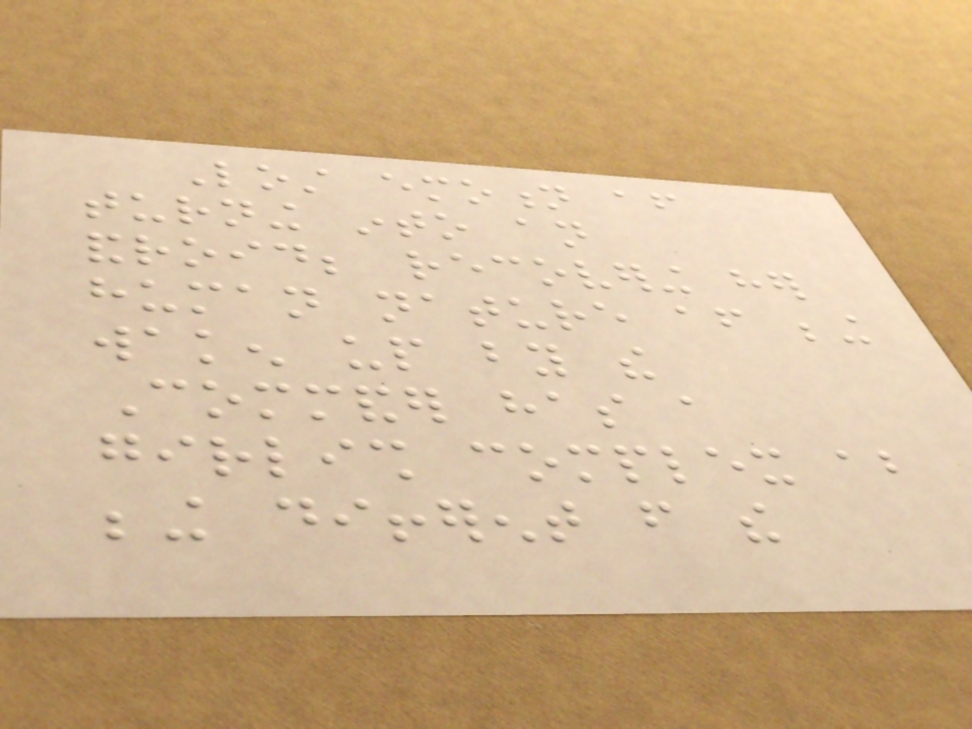Lost emotion after
turning into an
android; recovering her
human nature after being
waken up by the
Commander has a
girlish complex about
being different from the
